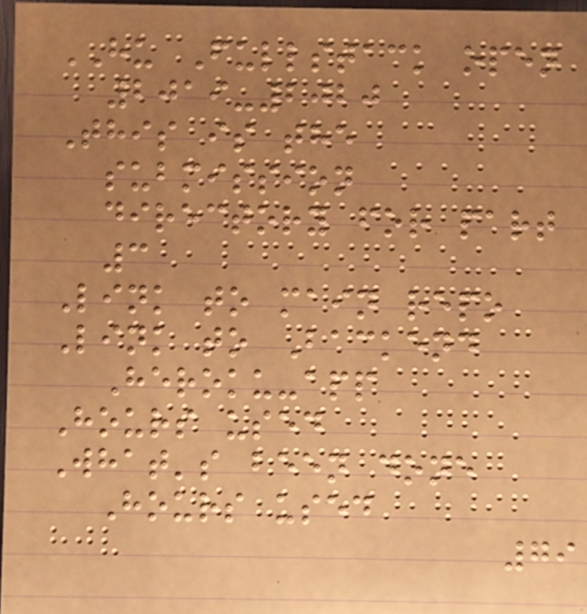HU Fullstack open
2019-2020
This is the
submission
directory for part
3
Link to main repo
Link to Backend
Heroku-app
Hours used
What's been done
Hours used
79
